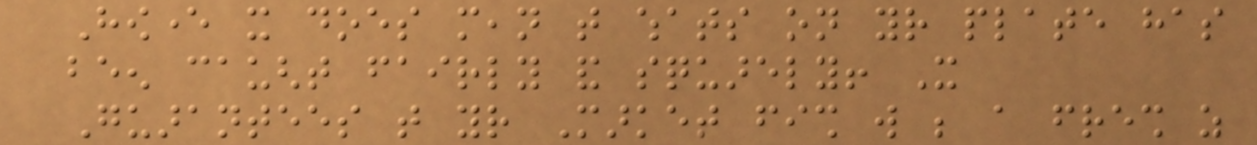However it does mean that whats on your plate has
been caught fairly and squarely! It
Guarantees that your Market fish will be a fresh as
